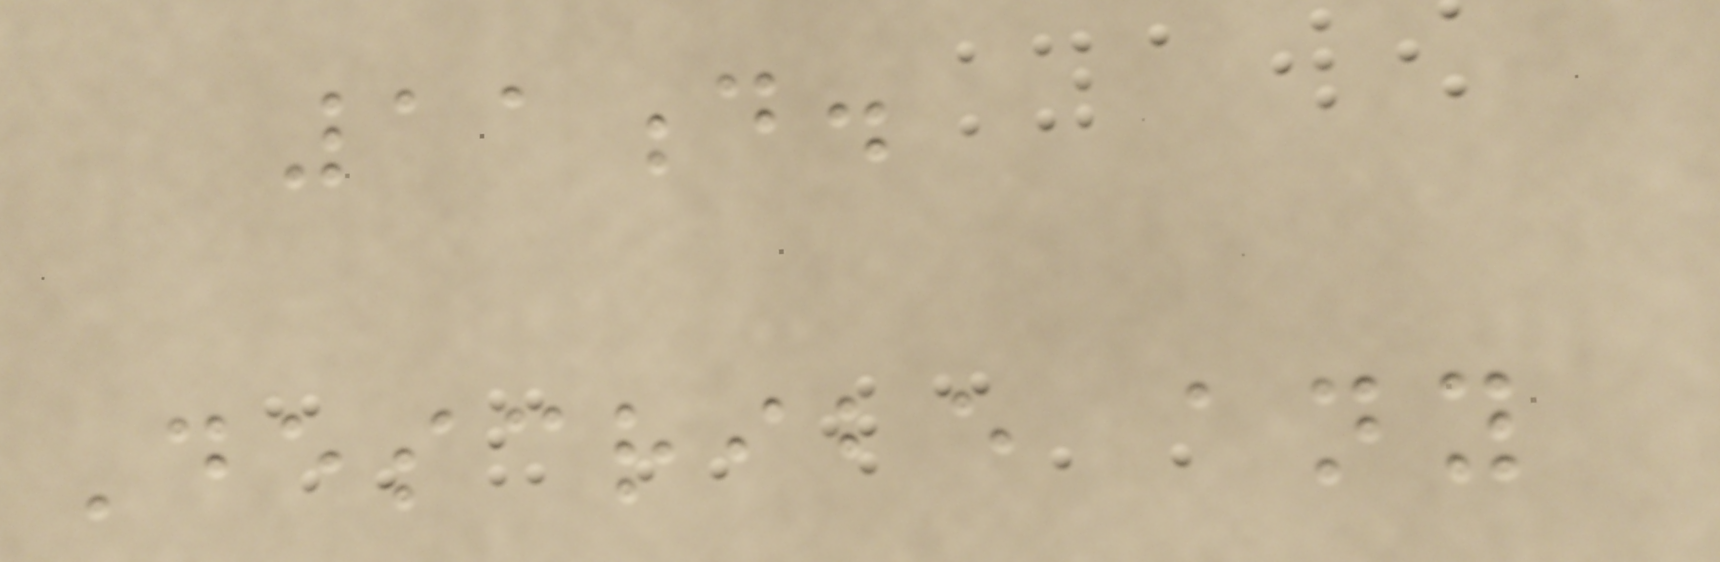11d.
Describe any
